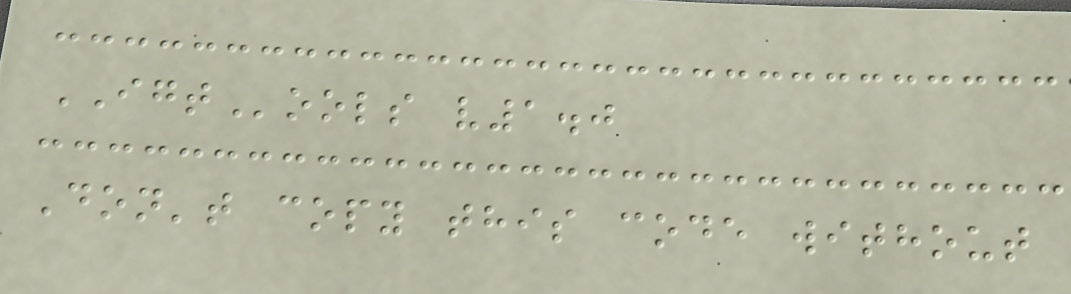IGTools v1.0
Don't copy this code without
